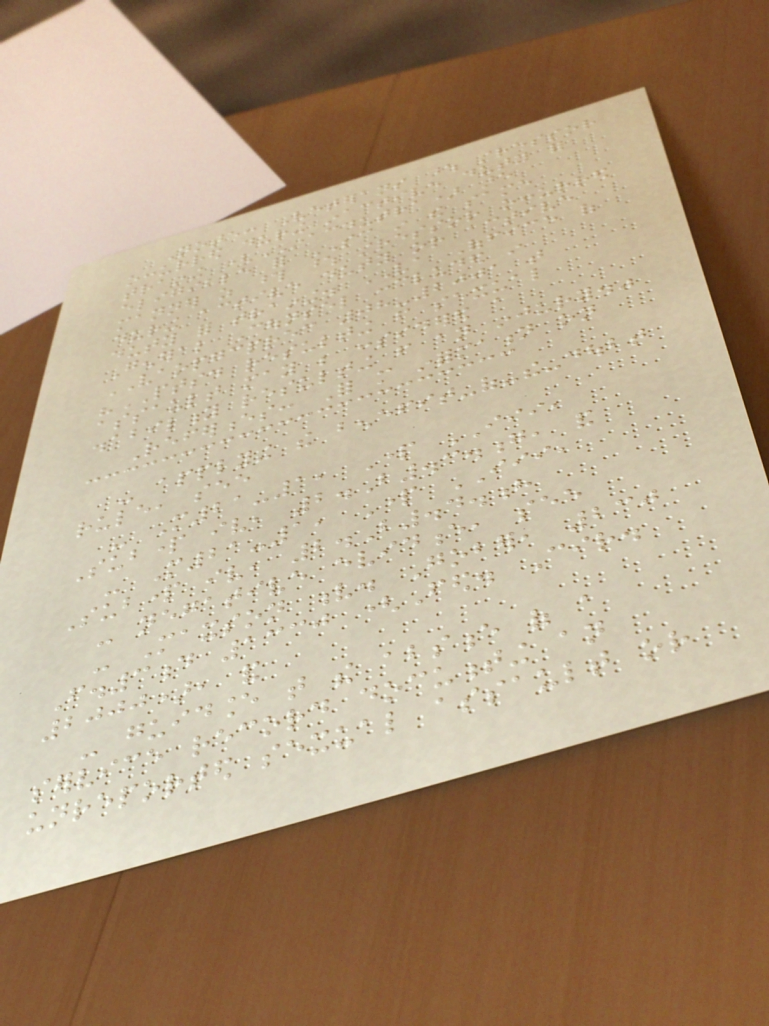Note: Veterans whose stressor
occurred during inactive duty for
training (INACDUTRA) are
eligible for SC in the same
manner as those whose stressor occurred
during active duty or active
duty for training. VA Office of
General Counsel concluded in
VAOPGCPREC 08-2001 that
"PTSD resulting from sexual
assault may be considered a
disability resulting from an injury."
References: For more information on
- applying the benefit-of-the-doubt
rule, see
- M21-1, Part III,
Subpart iv, 2.B.3.g, and
- M21-1, Part III,
Subpart iv, 2.B.4.h
- negative evidence, see
- Maxson v. Gober, 230
F.3d 1330 (Fed. Cir.
2000), and
- guidance that the absence of a
service record documenting an
unreported sexual assault or
